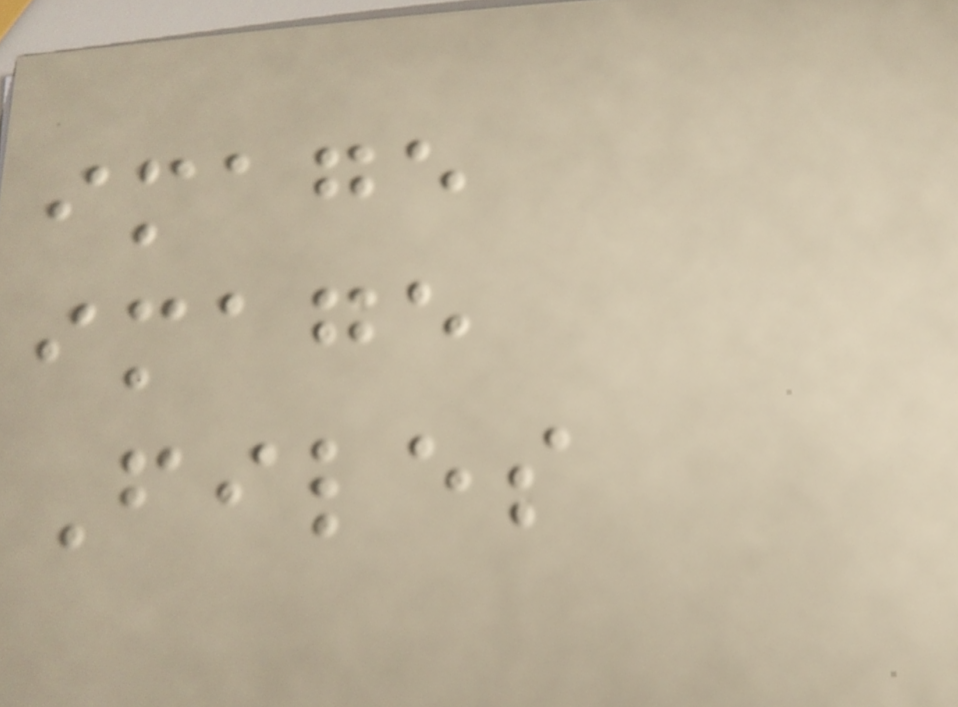image
image
Files
